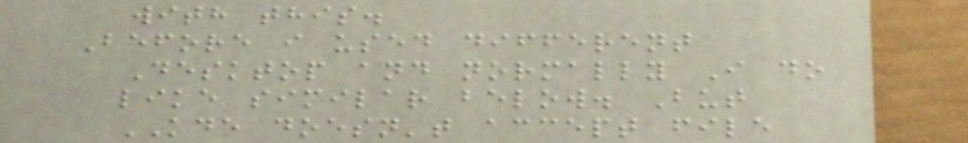with this.
Before i used different
Desktop and normally I do
like similar below. But
KDE doesn't accept file
